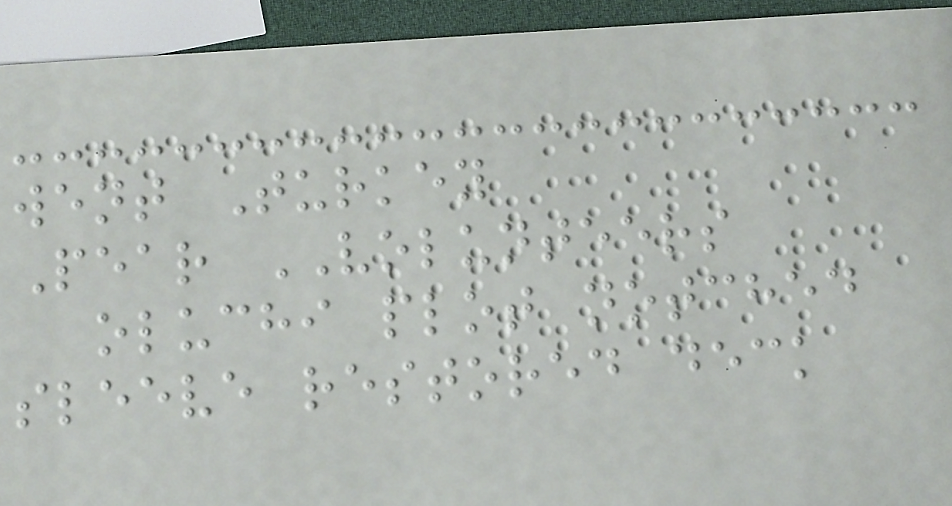went Turkey
Pear VOLUNTEERS
oluchi plot notched
sleeve restored deck
